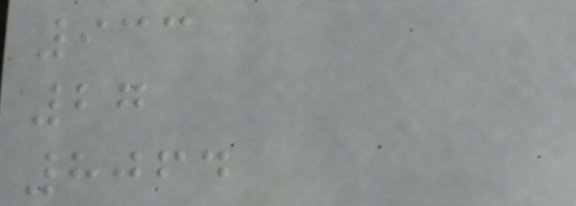933
27
8064
